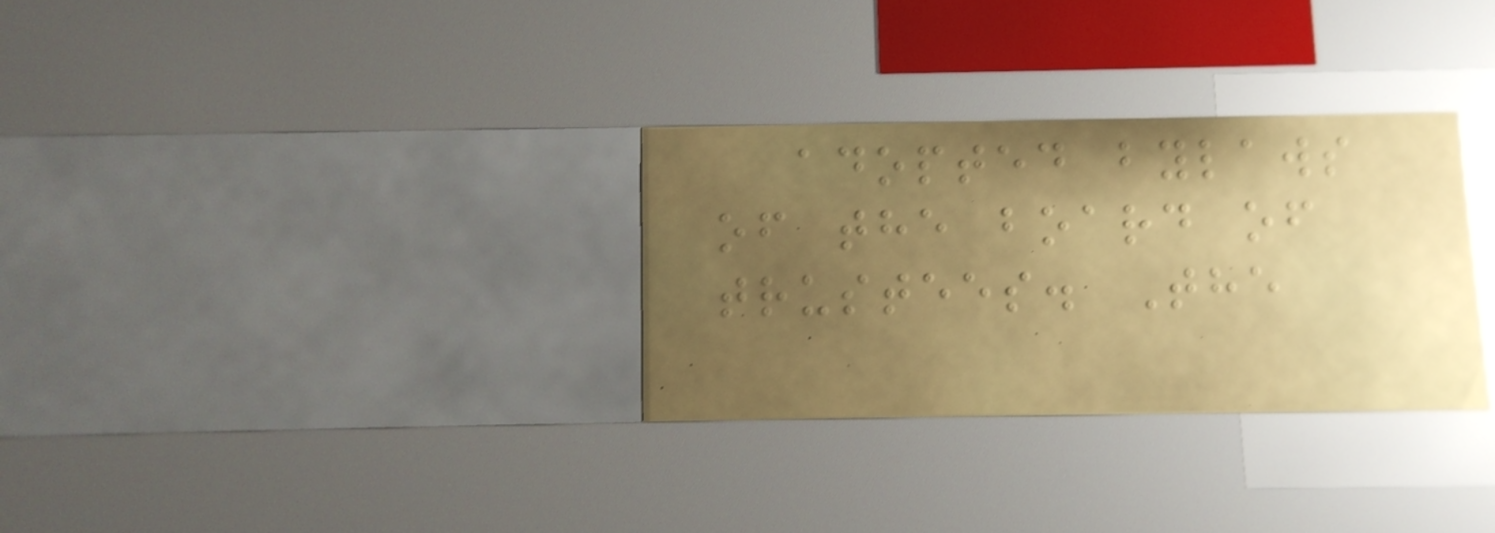adopted bylaws
of the board of
trustees. The
